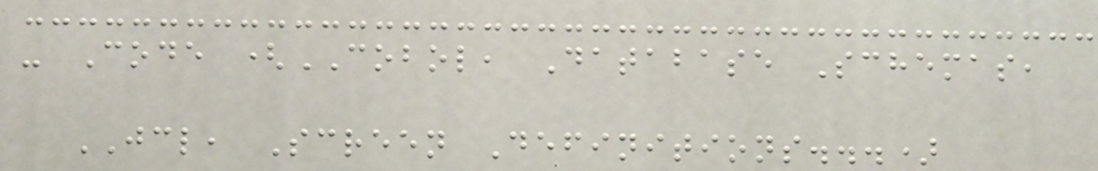- Code (COBOL, Database Schemas,
JCL, Screen Definitions...)
